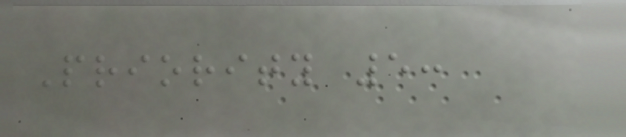Priority 5:
